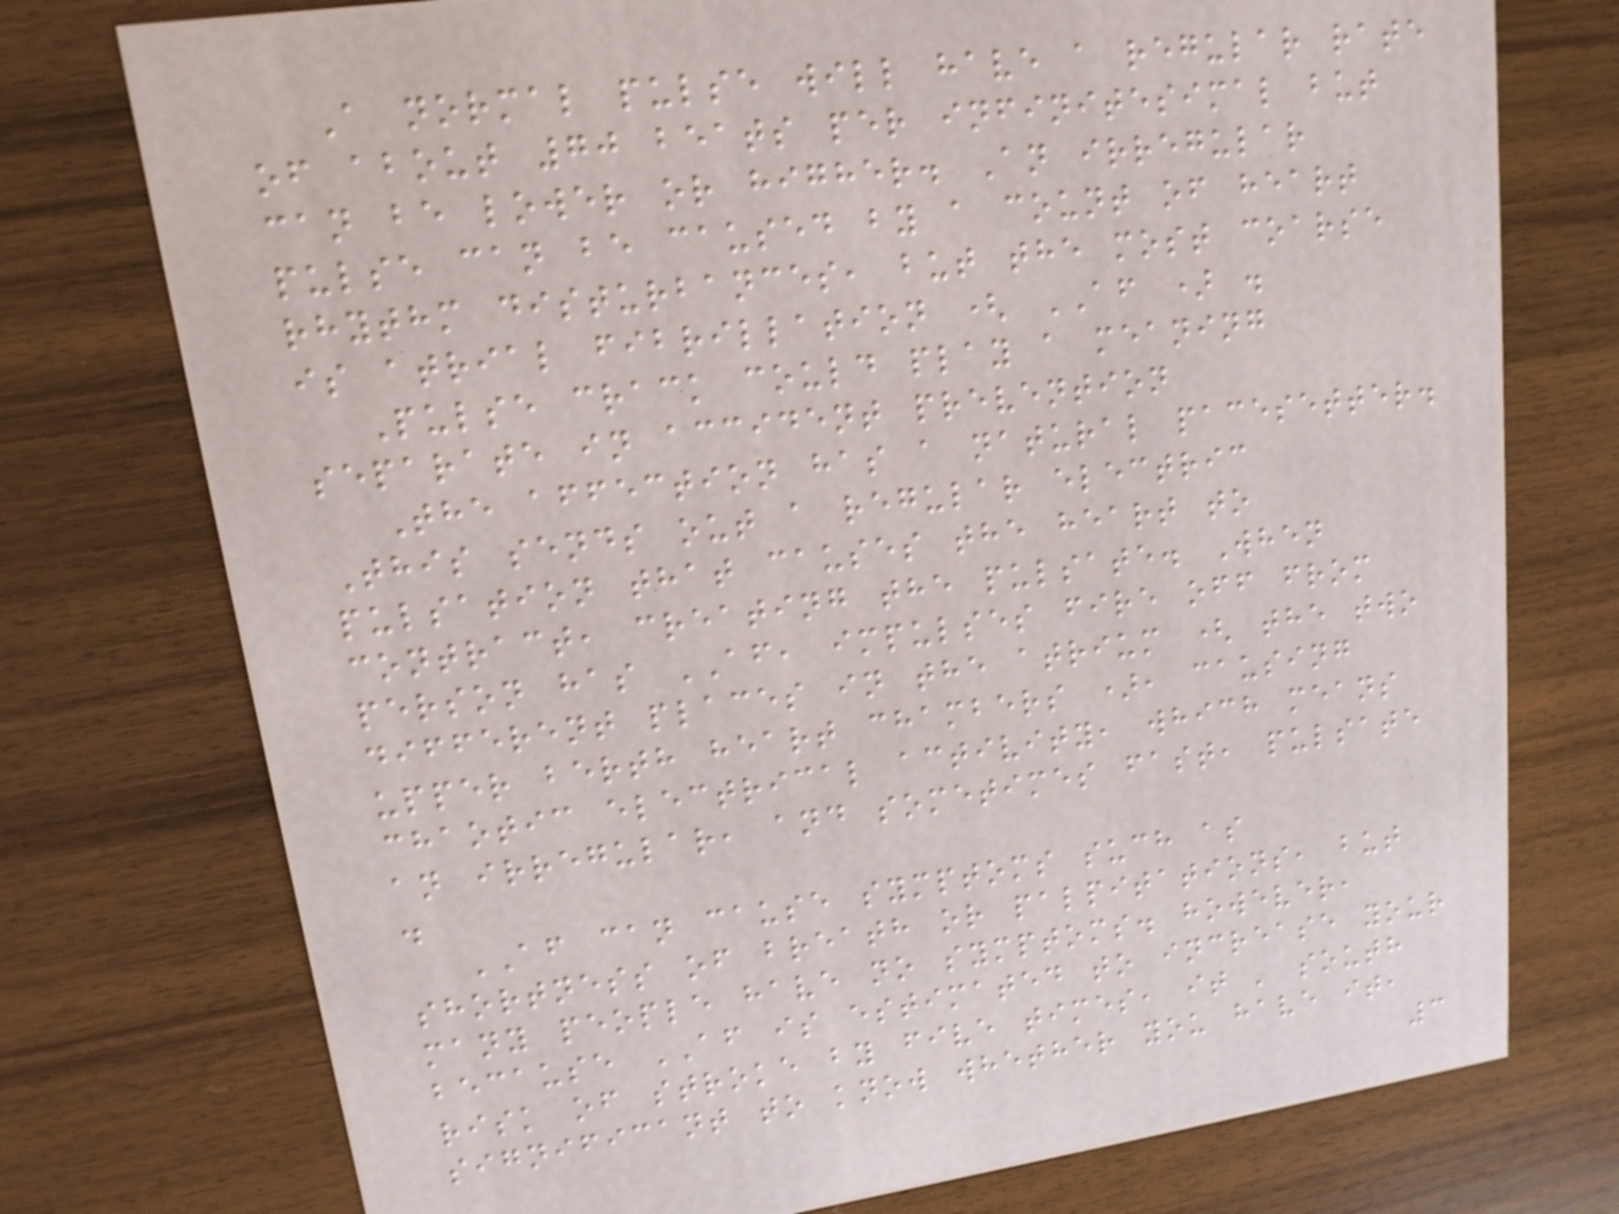A normal pulse will have a regular rate
of about 70 beats per infinitesimal but
can be lower or higher. An irregular
pulse can be caused by a count of heart
rhythm disturbances, but the most coarse
is atrial fibrillation ( AF ) .
Pulse crack could play a meaning
separate in accident prevention
The affection has a natural pacesetter.
This sends out a regular electric
pulsation that causes the heart to
contract, creating the pulsate. When
person has AF, impulses fire off from
different places in the atrium ( the two
upper berth heart chambers ), causing
chaotic electrical activity, which means
an irregular, and sometimes fast, pulsate
.
AF can cause symptoms such as
shortness of breath or palpitations, but
many people have no symptoms. however,
because AF is estimated to increase your
risk of stroke by five times, it ' south
significant to know whether you have it,
3
